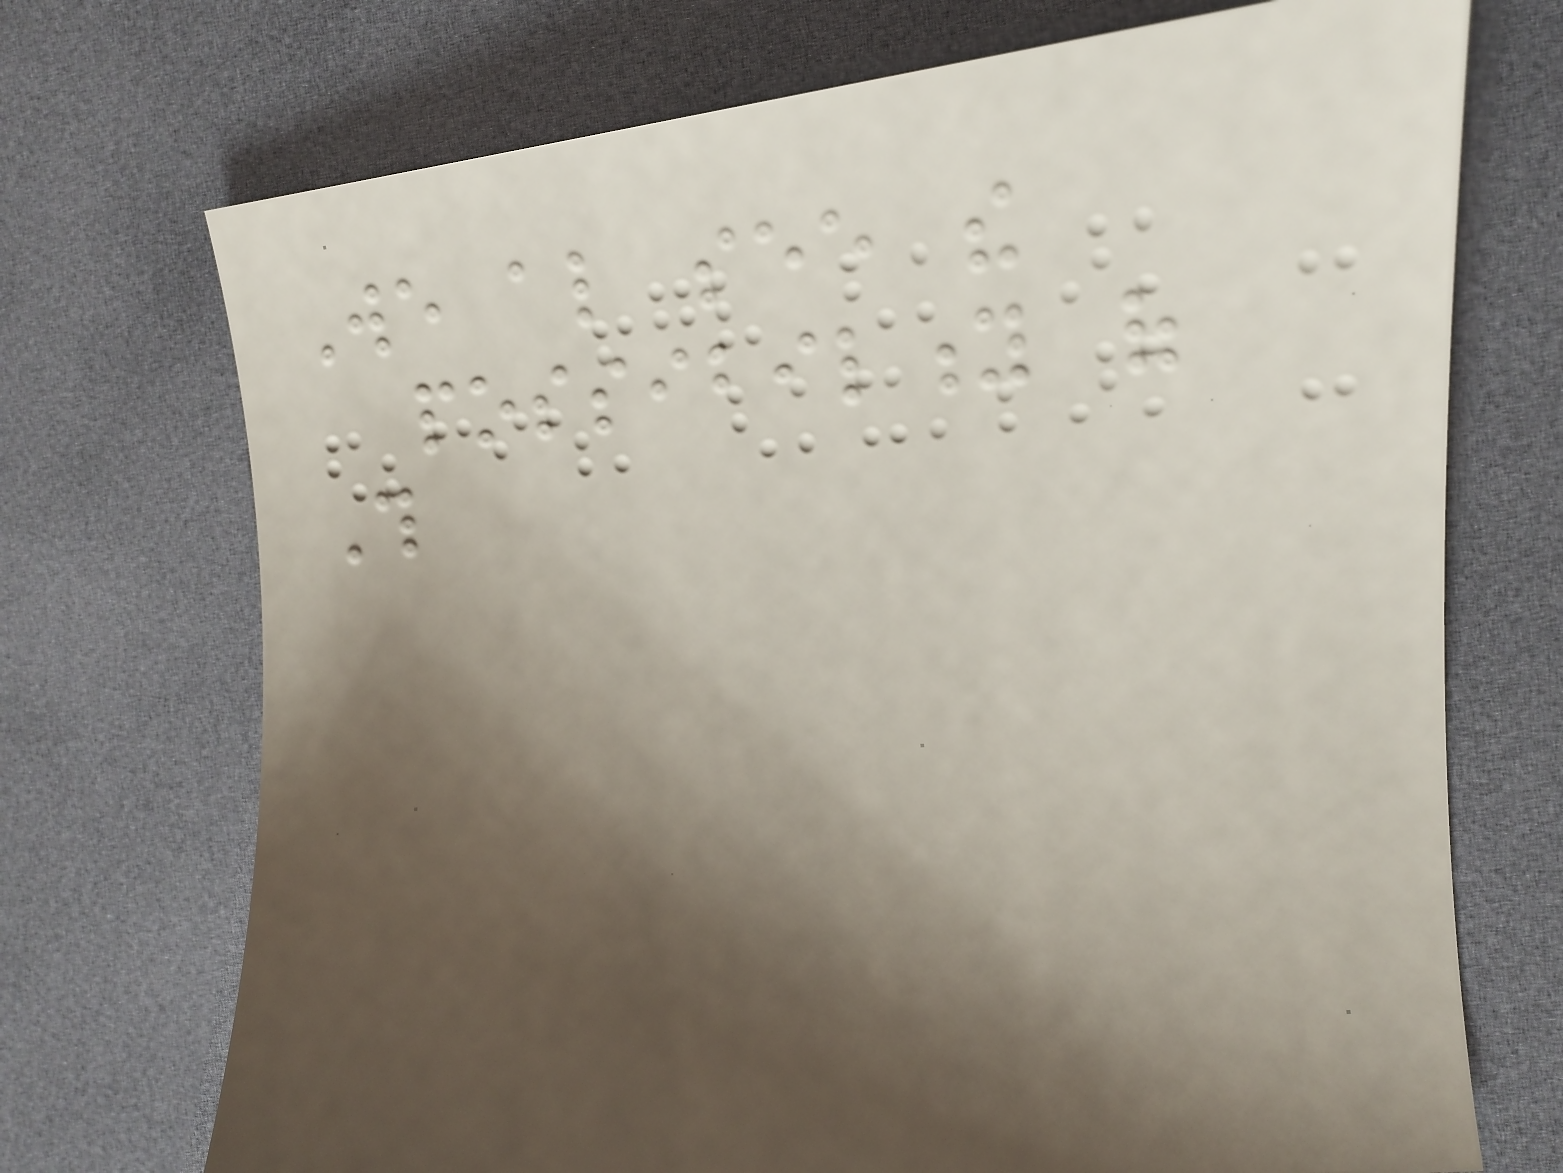We also see the
possibility of
This
